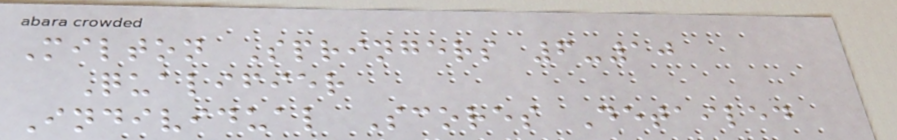Milton Springers 6-10
Qualifier
Individual Scores Detailed
